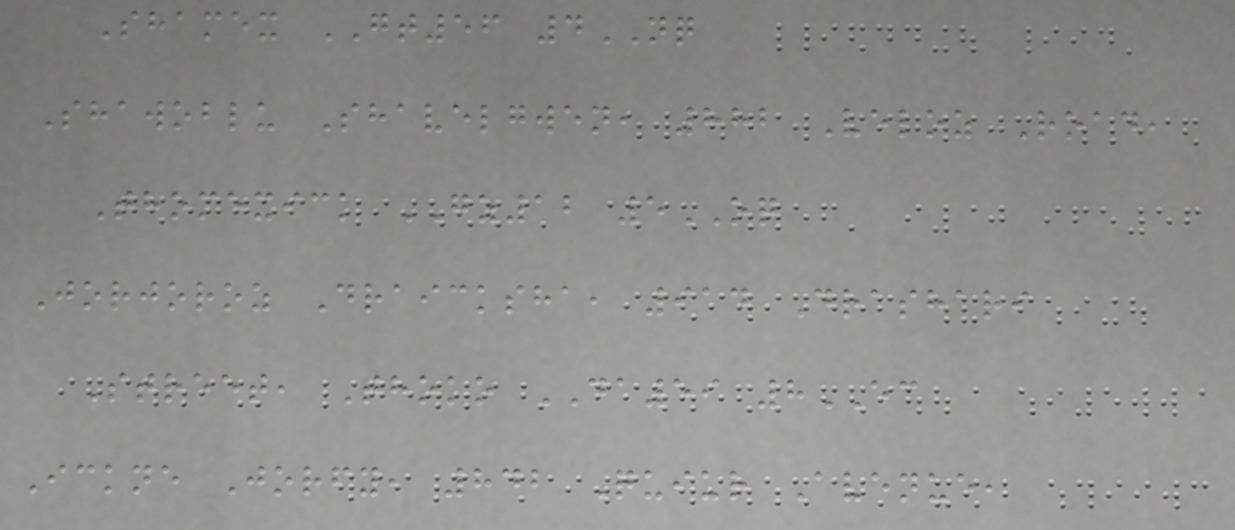Shamex GT56 4NQ
Shawoblu Shavelgwen, 882 Veloz Road,
Thomexick GZ12 5OQ
Jorjoroz Draicksha, 914 Drashari
Street, Thoko DA59 8EC
Ickne Jorfy, 842 Quiur Avenue,
